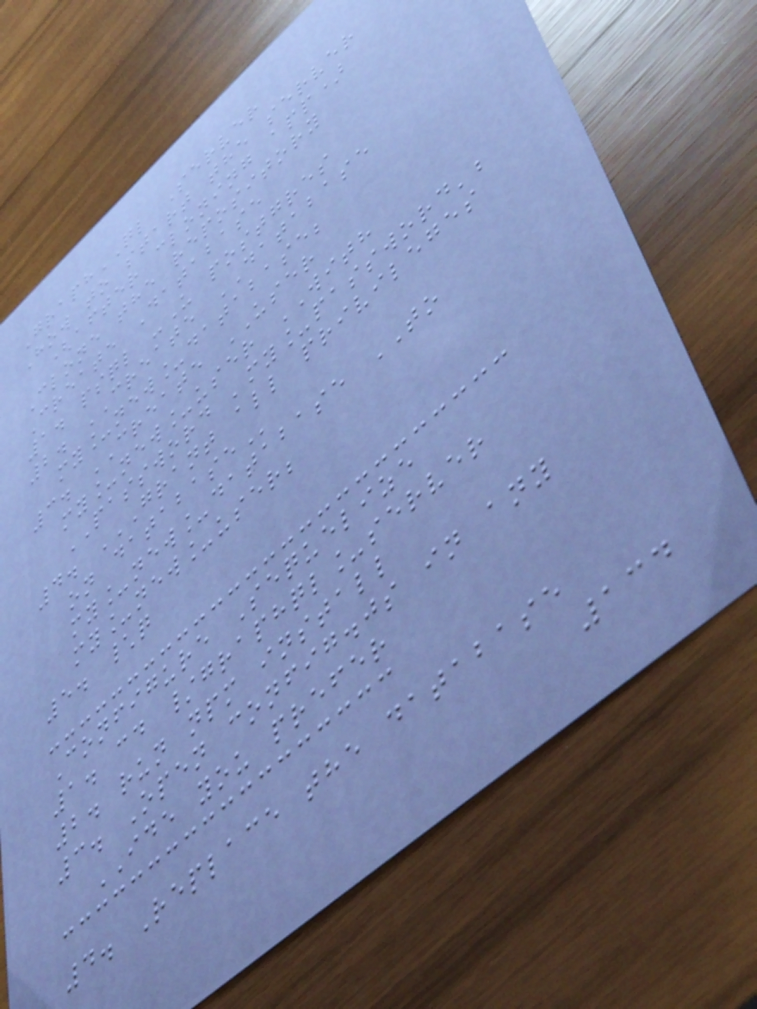GraphQL Server
How to start the server
(after cloning app)
Clone the repository
Create Database
1. psql -U postgres
2. CREATE DATABASE
my_new_database;
3. CREATE USER
my_new_user WITH
PASSWORD 'my_password';
4. GRANT ALL PRIVILEGES
ON DATABASE
my_new_database TO
my_new_user;
5. \q
Configure Sequelize
1. cd /graphql_server
2. run npm install
3. Open config.js in any
IDE you prefer
4. Replace the database
134
